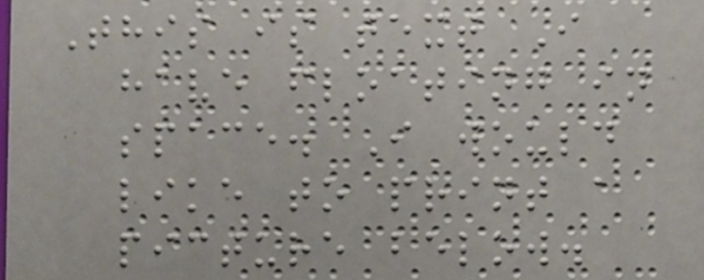This is text I
have floating in
space. I would
like to print a
picture below.
